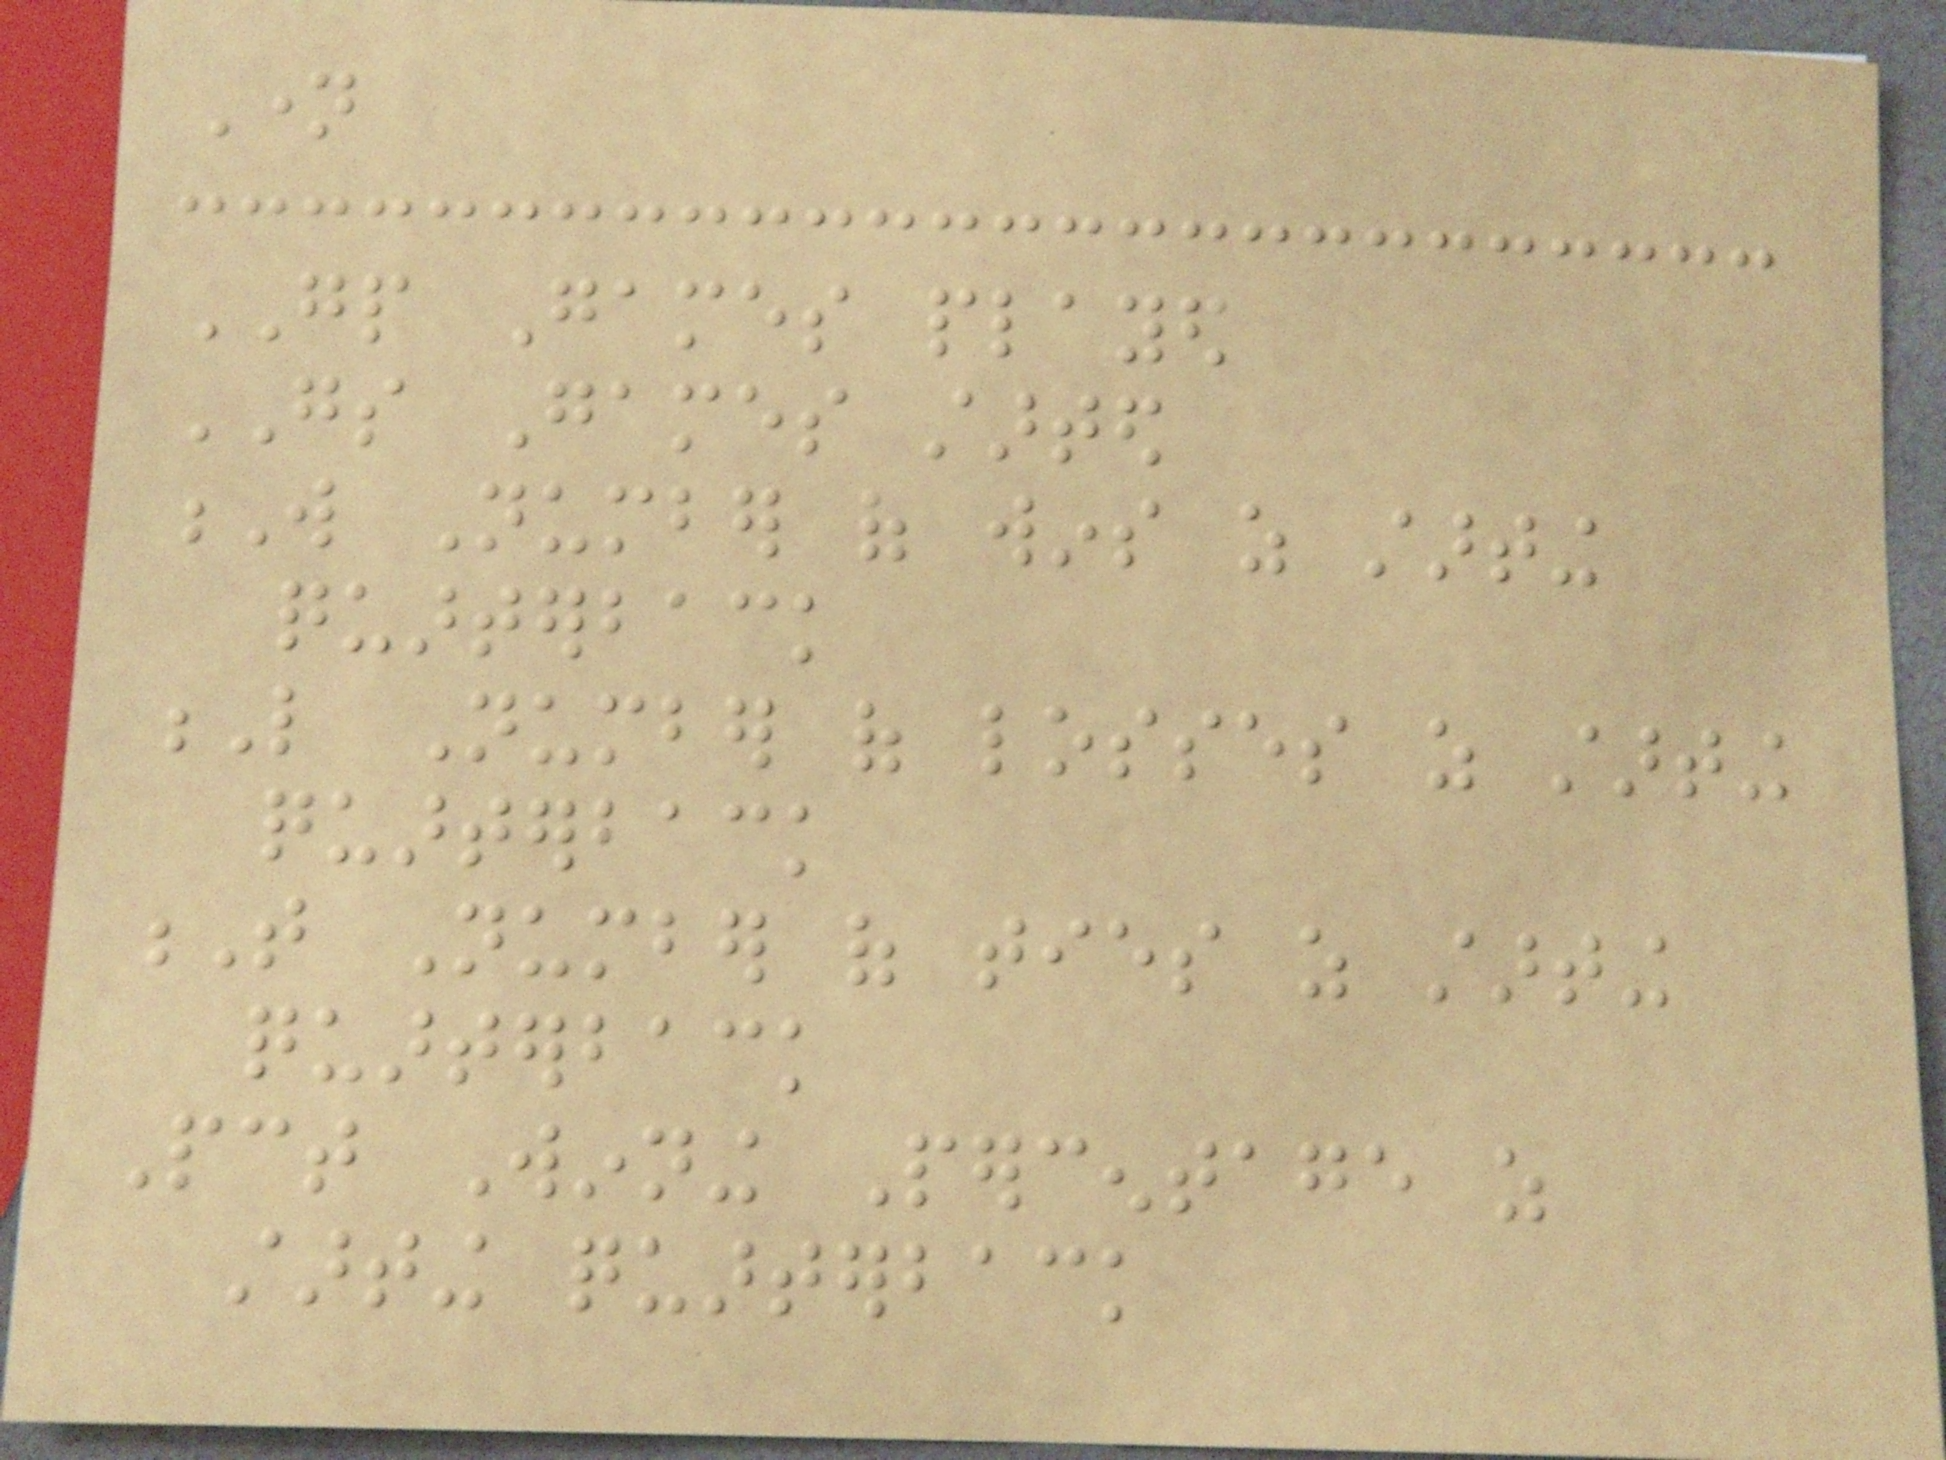Name
GP Games played
GS Games started
W Number of wins as starting
quarterback
L Number of losses as starting
quarterback
T Number of ties as starting
quarterback
Pct Winning Percentage as
starting quarterback
